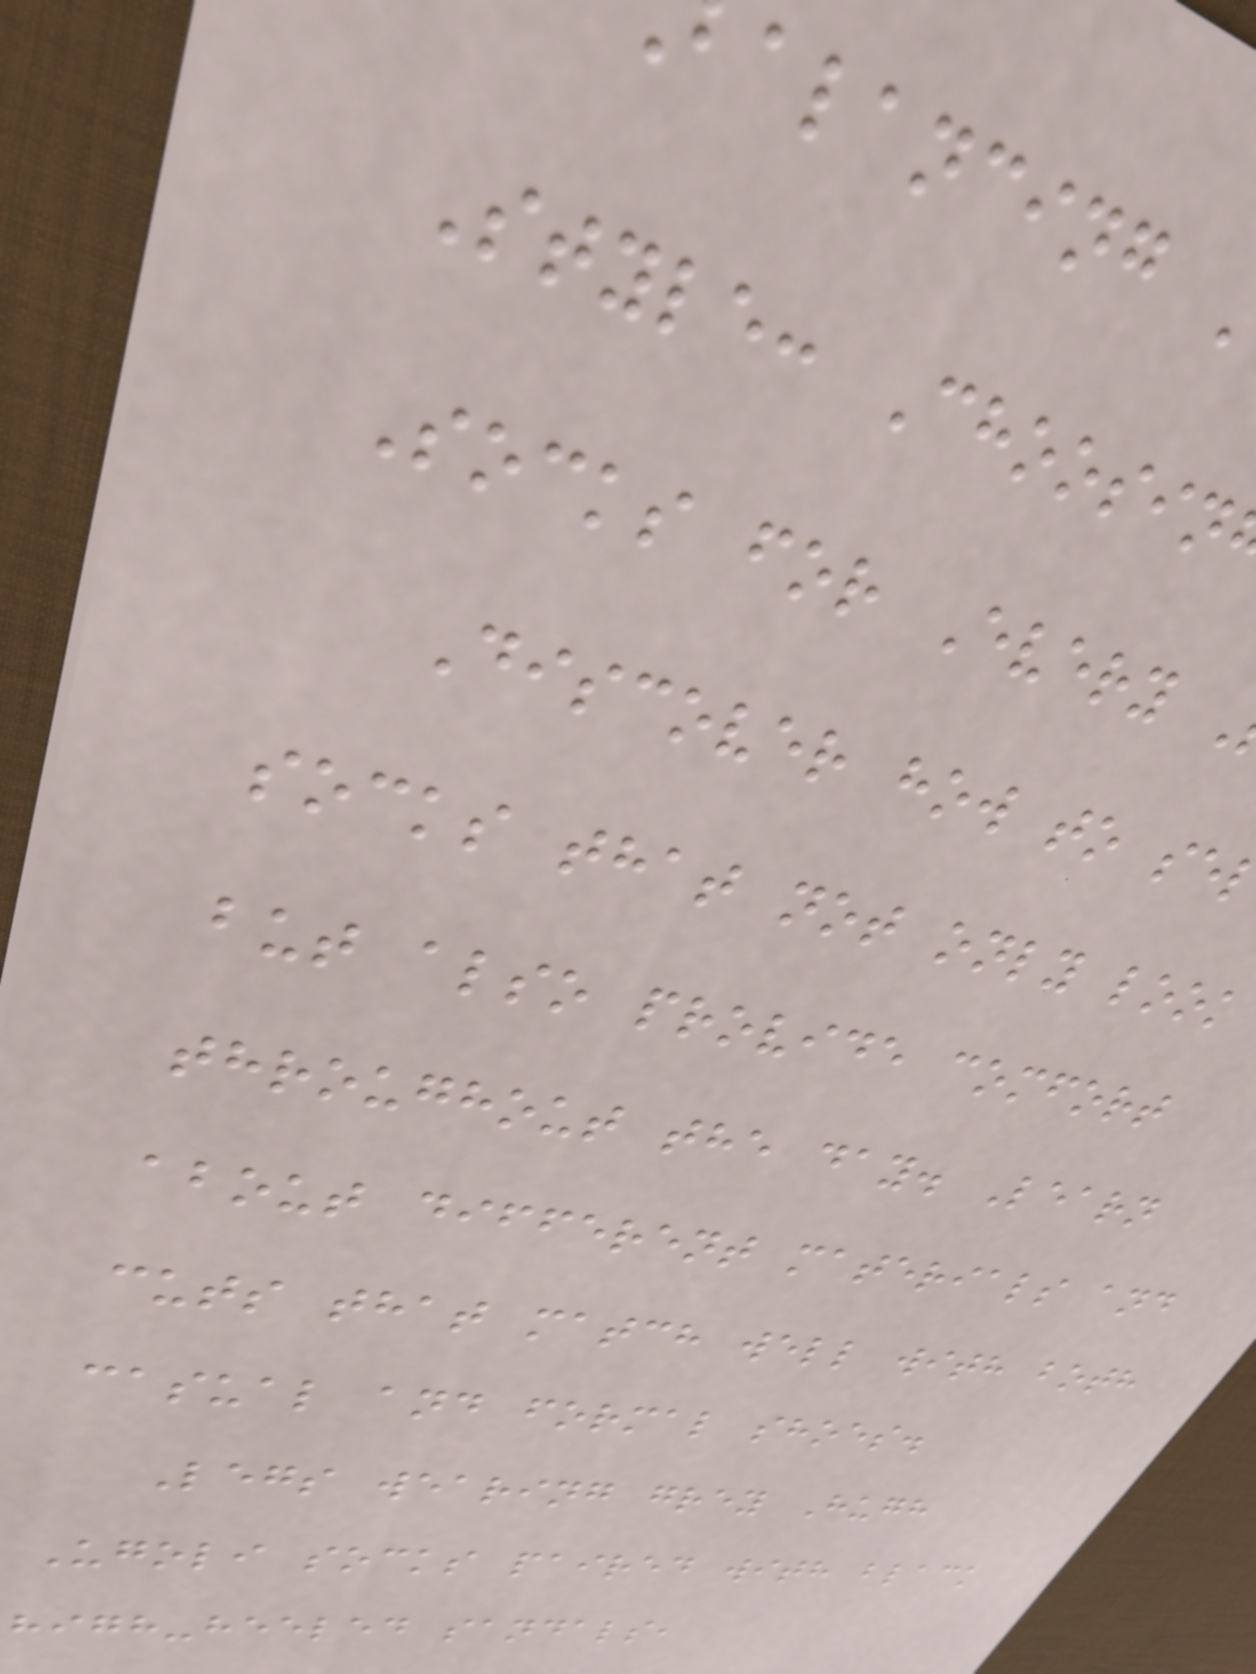alancing
Style: Choosin
Socks for Every
Discover how to se
socks that not only look
but also provide comfort
throughout the day. Learn
about different materials and
cuts that match well with both
casual and formal shoes.
Legs wearing grey Hugh
Ugoli socks paired with black
high-heeled sandals,
